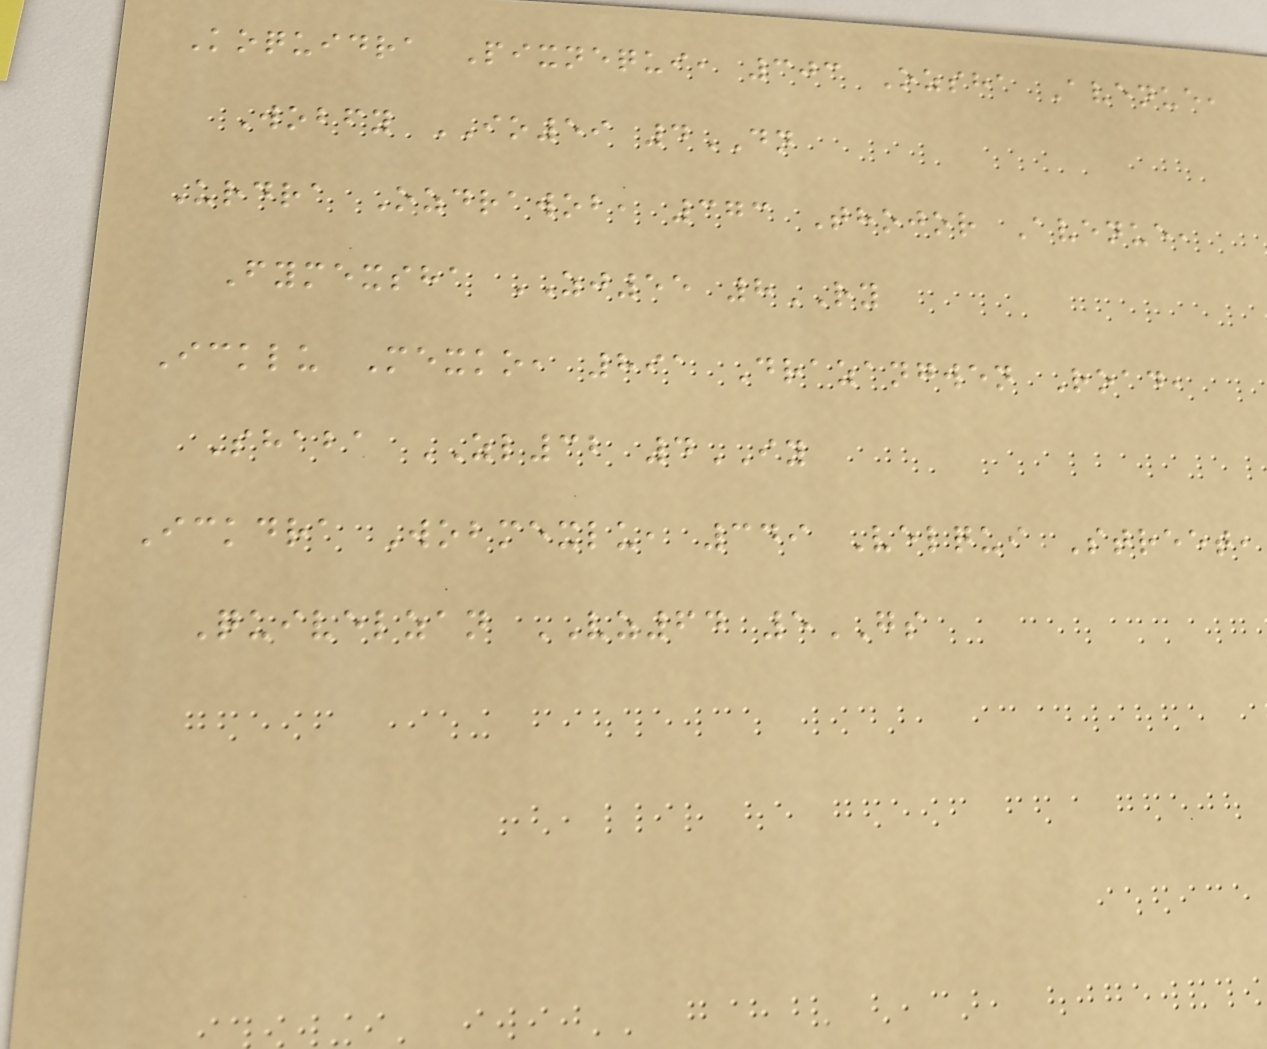Koquidra Pixnequi, 303 Ozsha Avenue,
Wobfy IO59 4DN
Urdra Ozdrawob, 373 Thojor Avenue,
Fymexsha ZJ55 8RY
Icklu Mexko, 891 Drazangwen Road,
Shaba ZL32 4IY
Ickdra Wobmexlu, 349 Velqui Street,
Quivelzan VZ64 5GS
